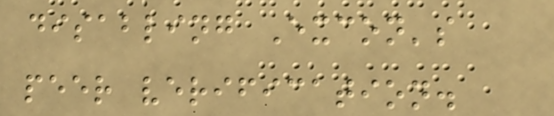disabling Excon's
peer verification.
